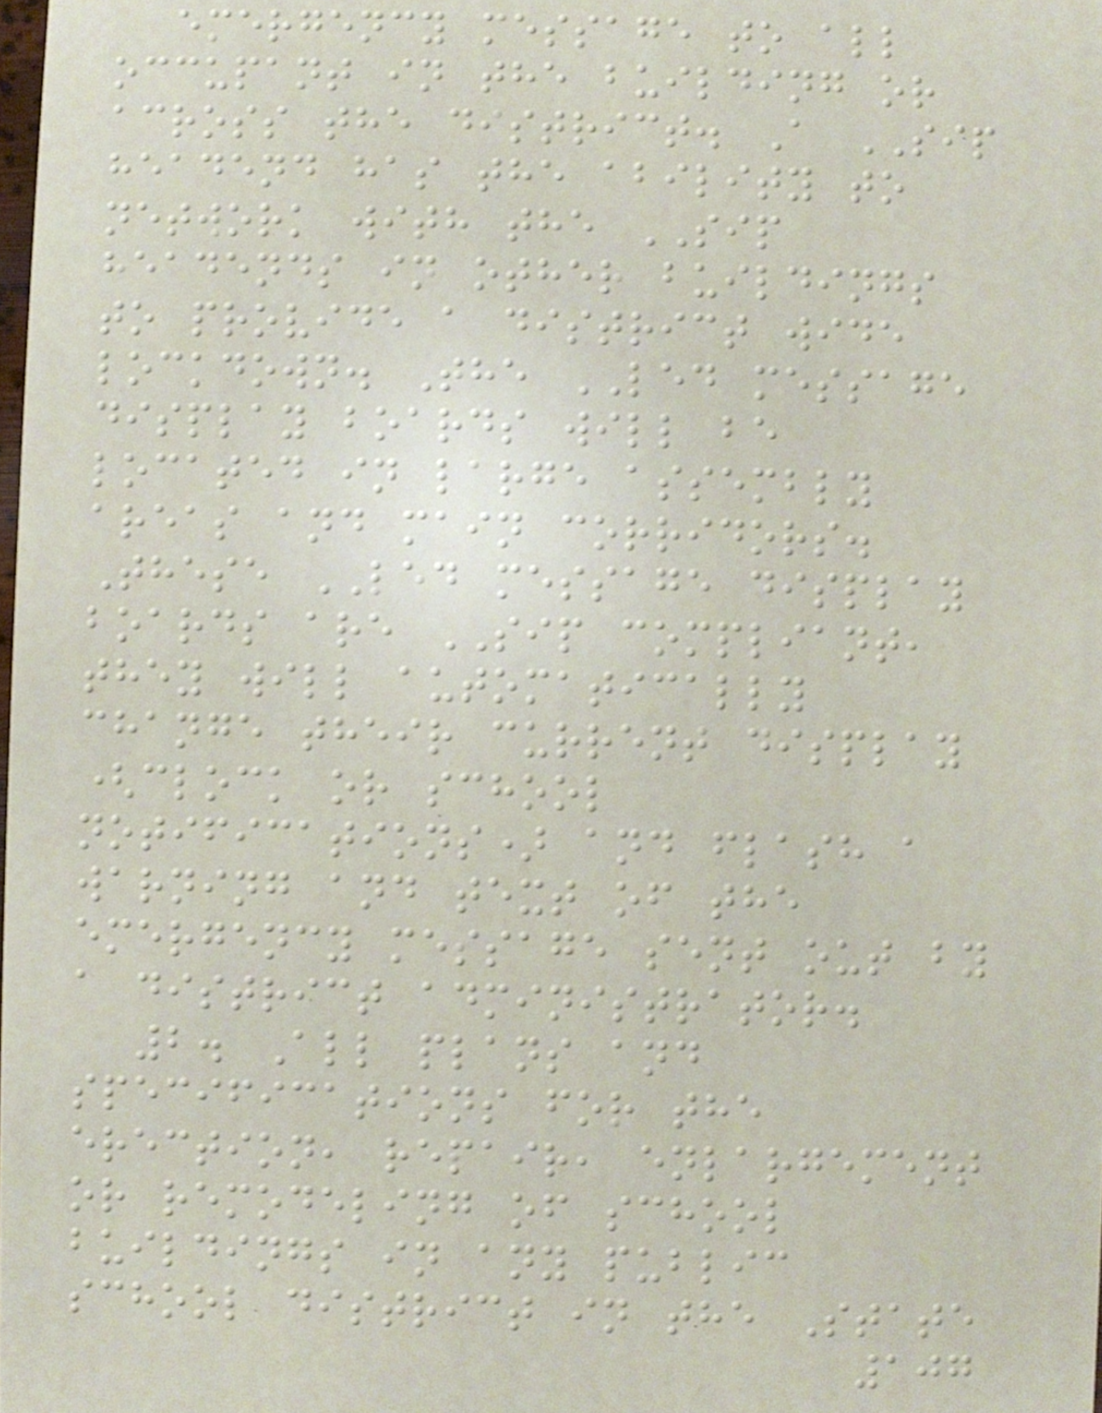emergency message to all
occupant in the building or
across the district. A SIP
headend has the ability to
network with the SIP
headends in other buildings
to provide a district wide
lockdown. The LED message
display boards will be
located in large assembly
areas and main corridors.
These LED message display
boards are SIP compliant,
they will automatically
change their current display
(clock or school
notifications) and flash a
warning and text of the
emergency message sent out by
a district administrator.
2. All plans and
specifications for the
erection, repair, enlargement
or remodeling of school
buildings in any public
school district in the State
107
